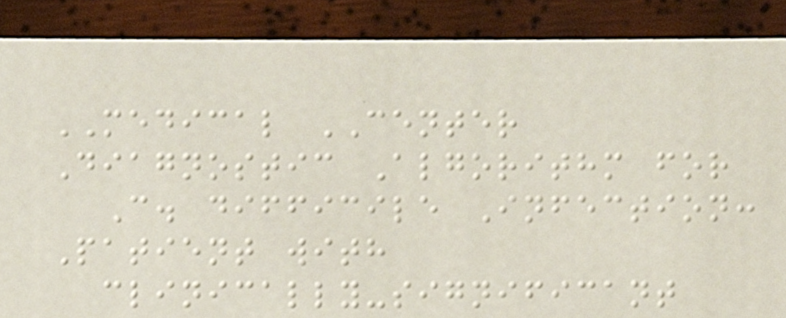MEDICAL CENTER
Diagnostic Algorithm for
C. difficile Infection:
Patient with
clinically-significant
